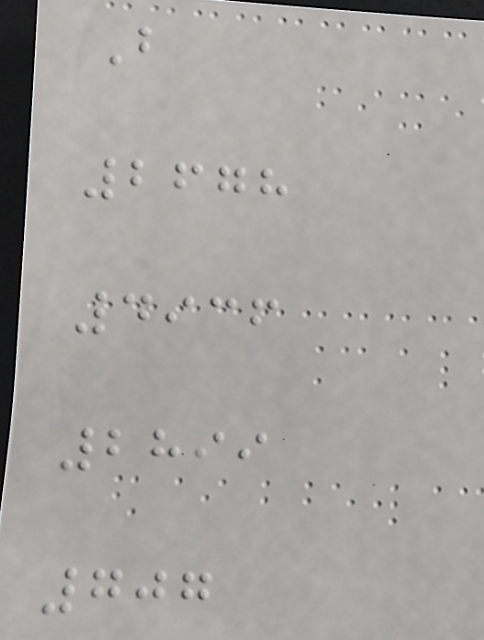B
2678
4936
2899
707
